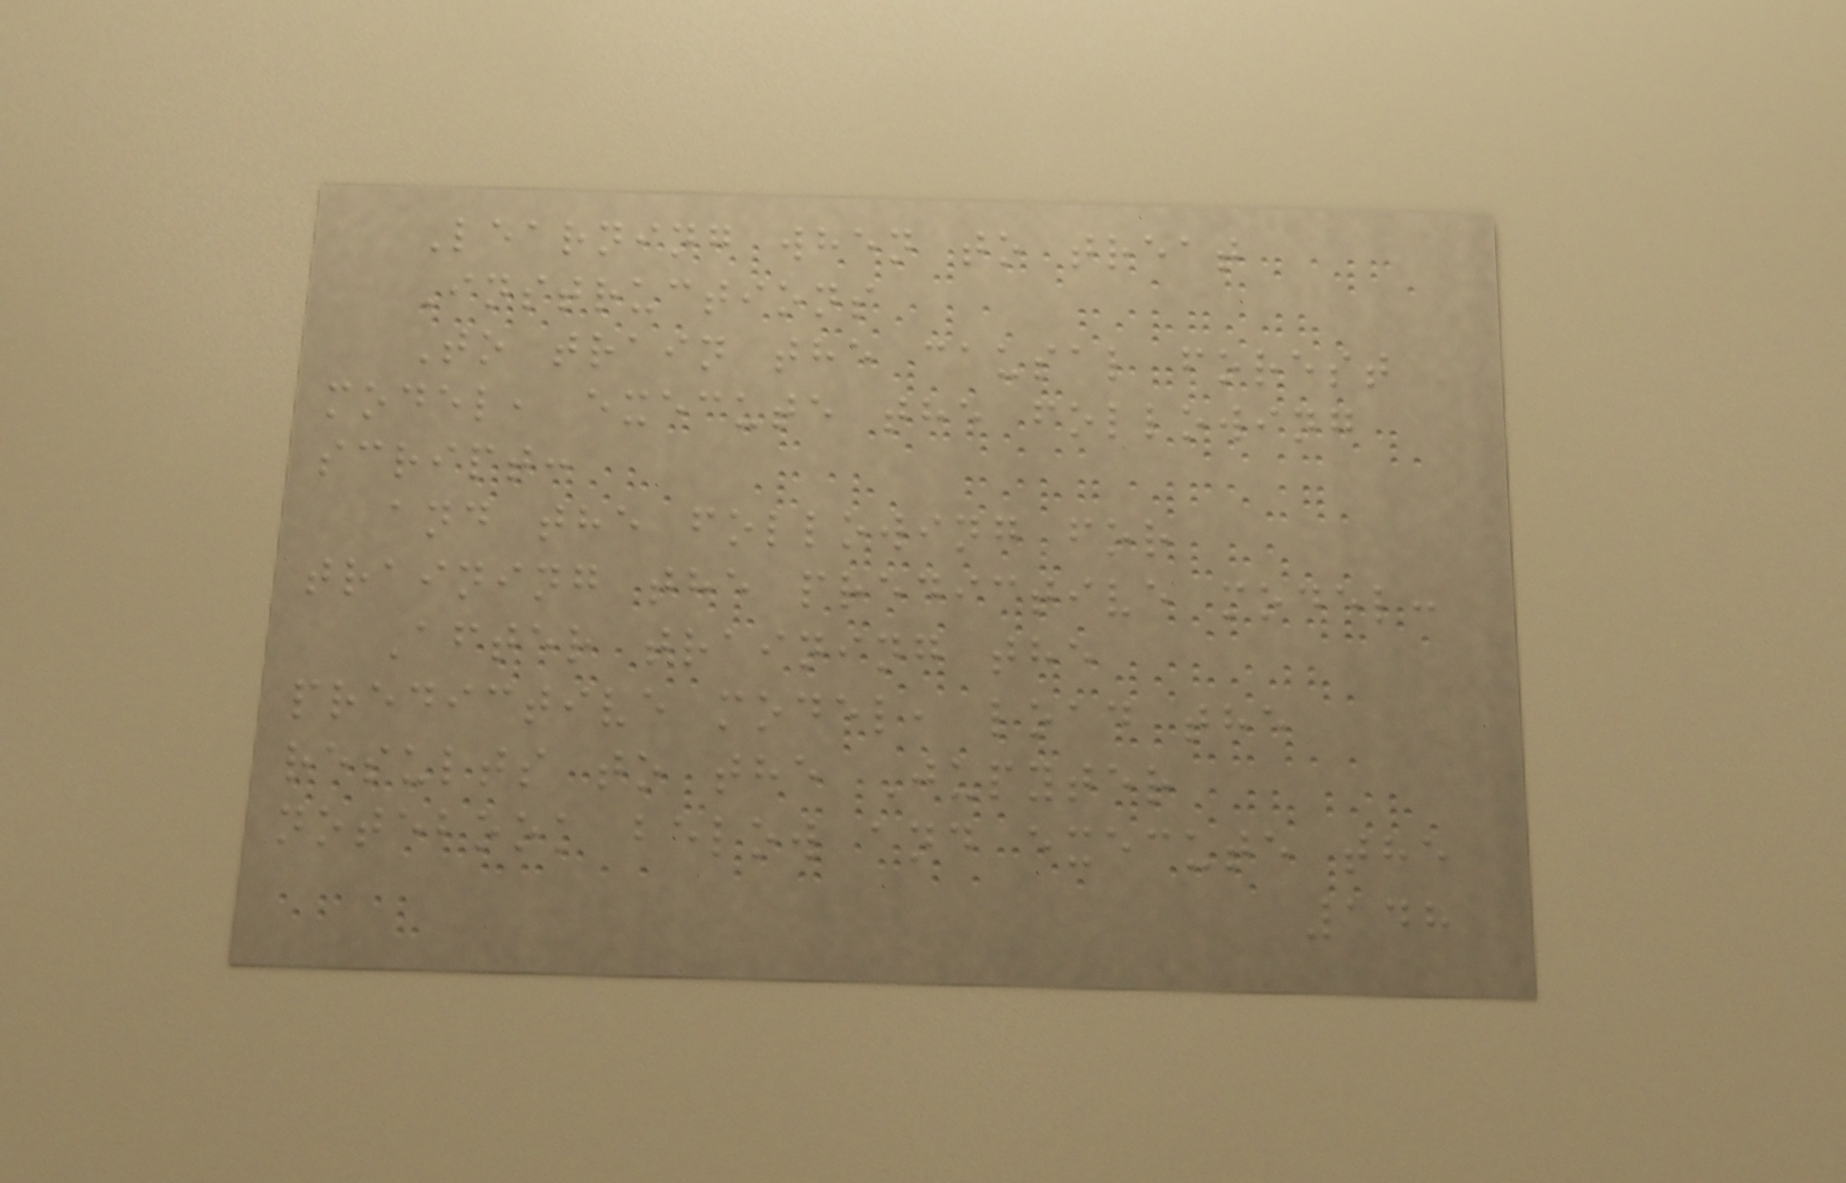Learning when to treat
Instructions
To train the causal forest
model, execute the following
script:
and the following for
training the predictive model:
After training the
predictive model, load the
results to the Jupyter
notebook below and execute the
148
